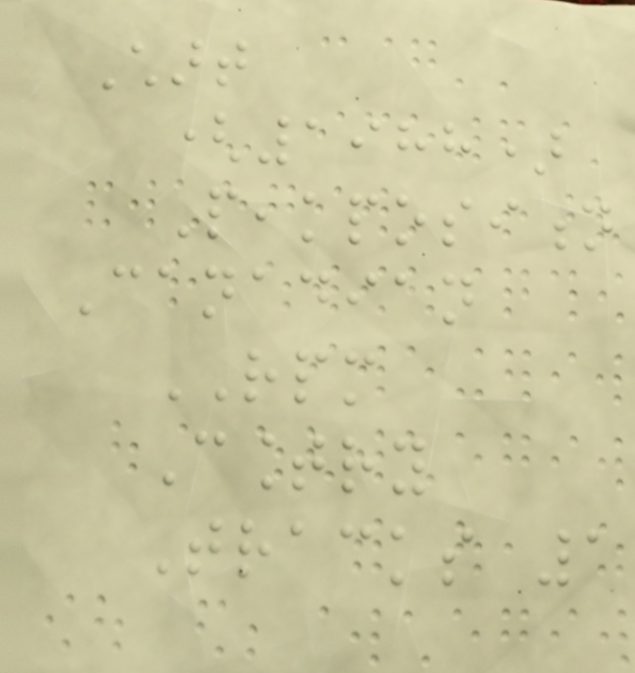Chart
(1988)
Peakposition
Canadian
RPM
Country
Tracks 1
